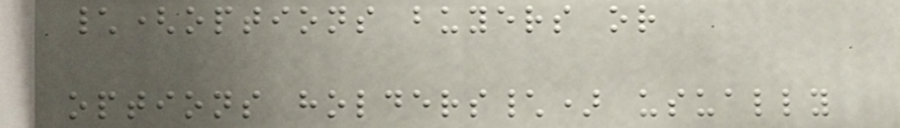\(options buyers or
options holders\) usually
